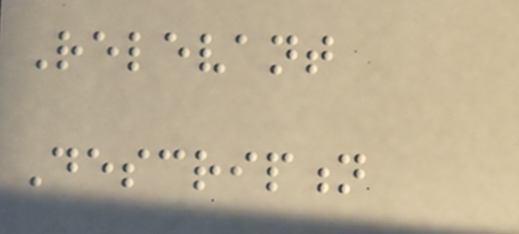Relevant
Description
